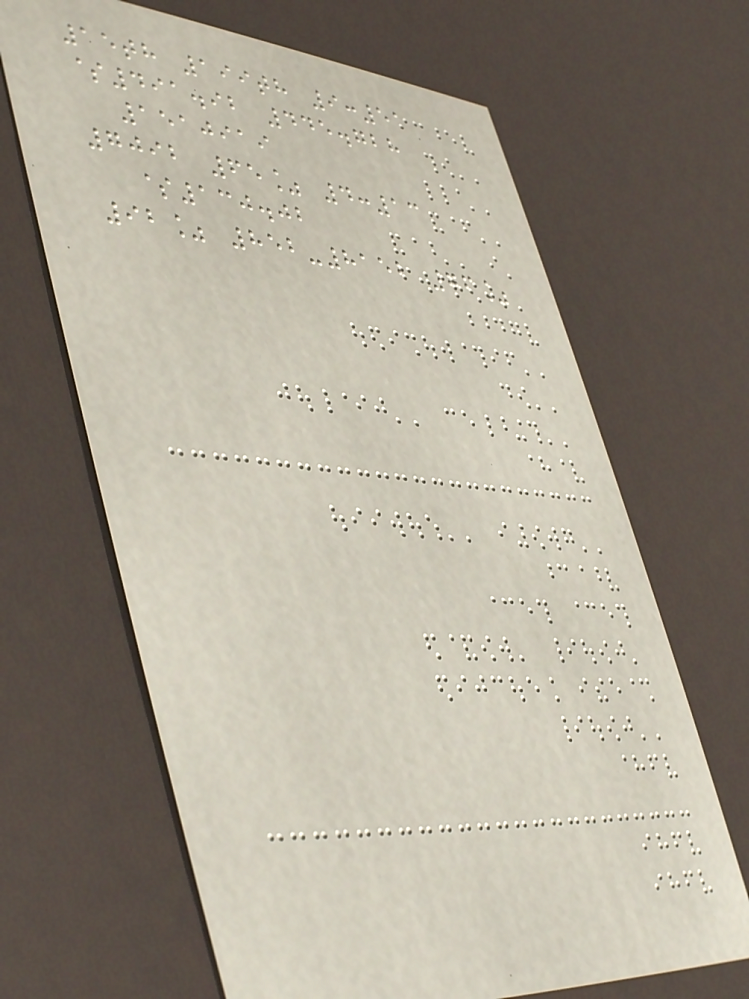15th 199th 9:51
$491.92 445.728
1510919
7092 65% 4:13
$130.02
92% 852-8152 76%
